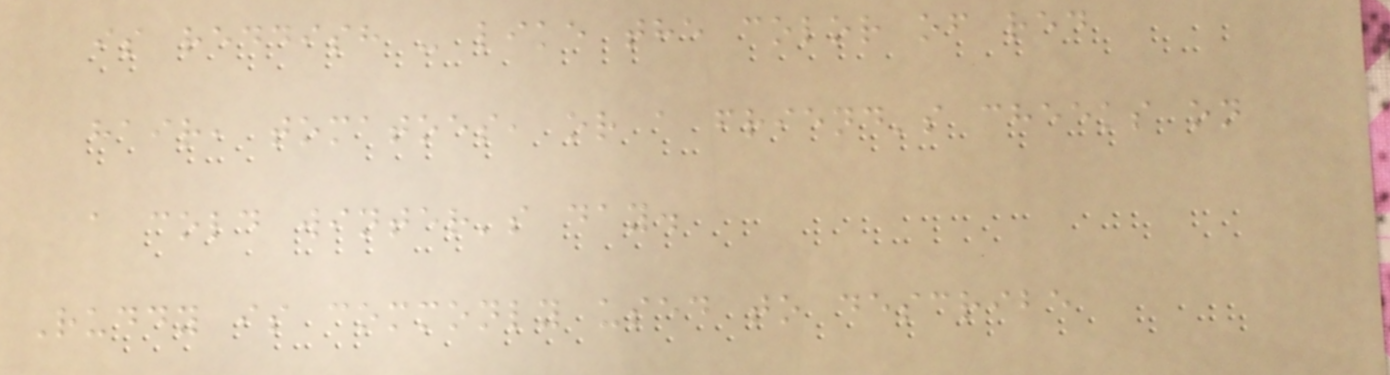is reddish - like the color of red
hair, tomatoes, or a friend's cheeks on
a cold winter's day.
Ruddy is commonly used to describe
